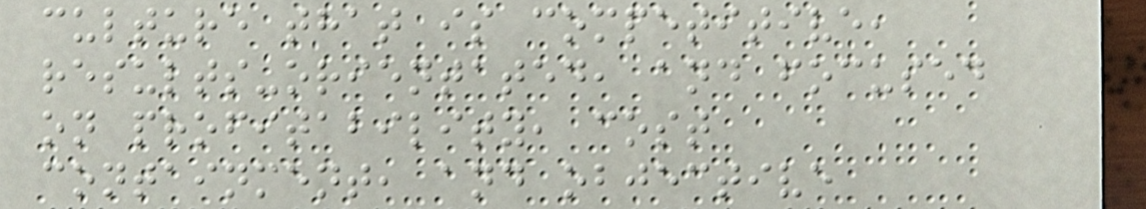culture that is competitive,
results-orientated, and focused
on profitability, cost
containment, and objective
